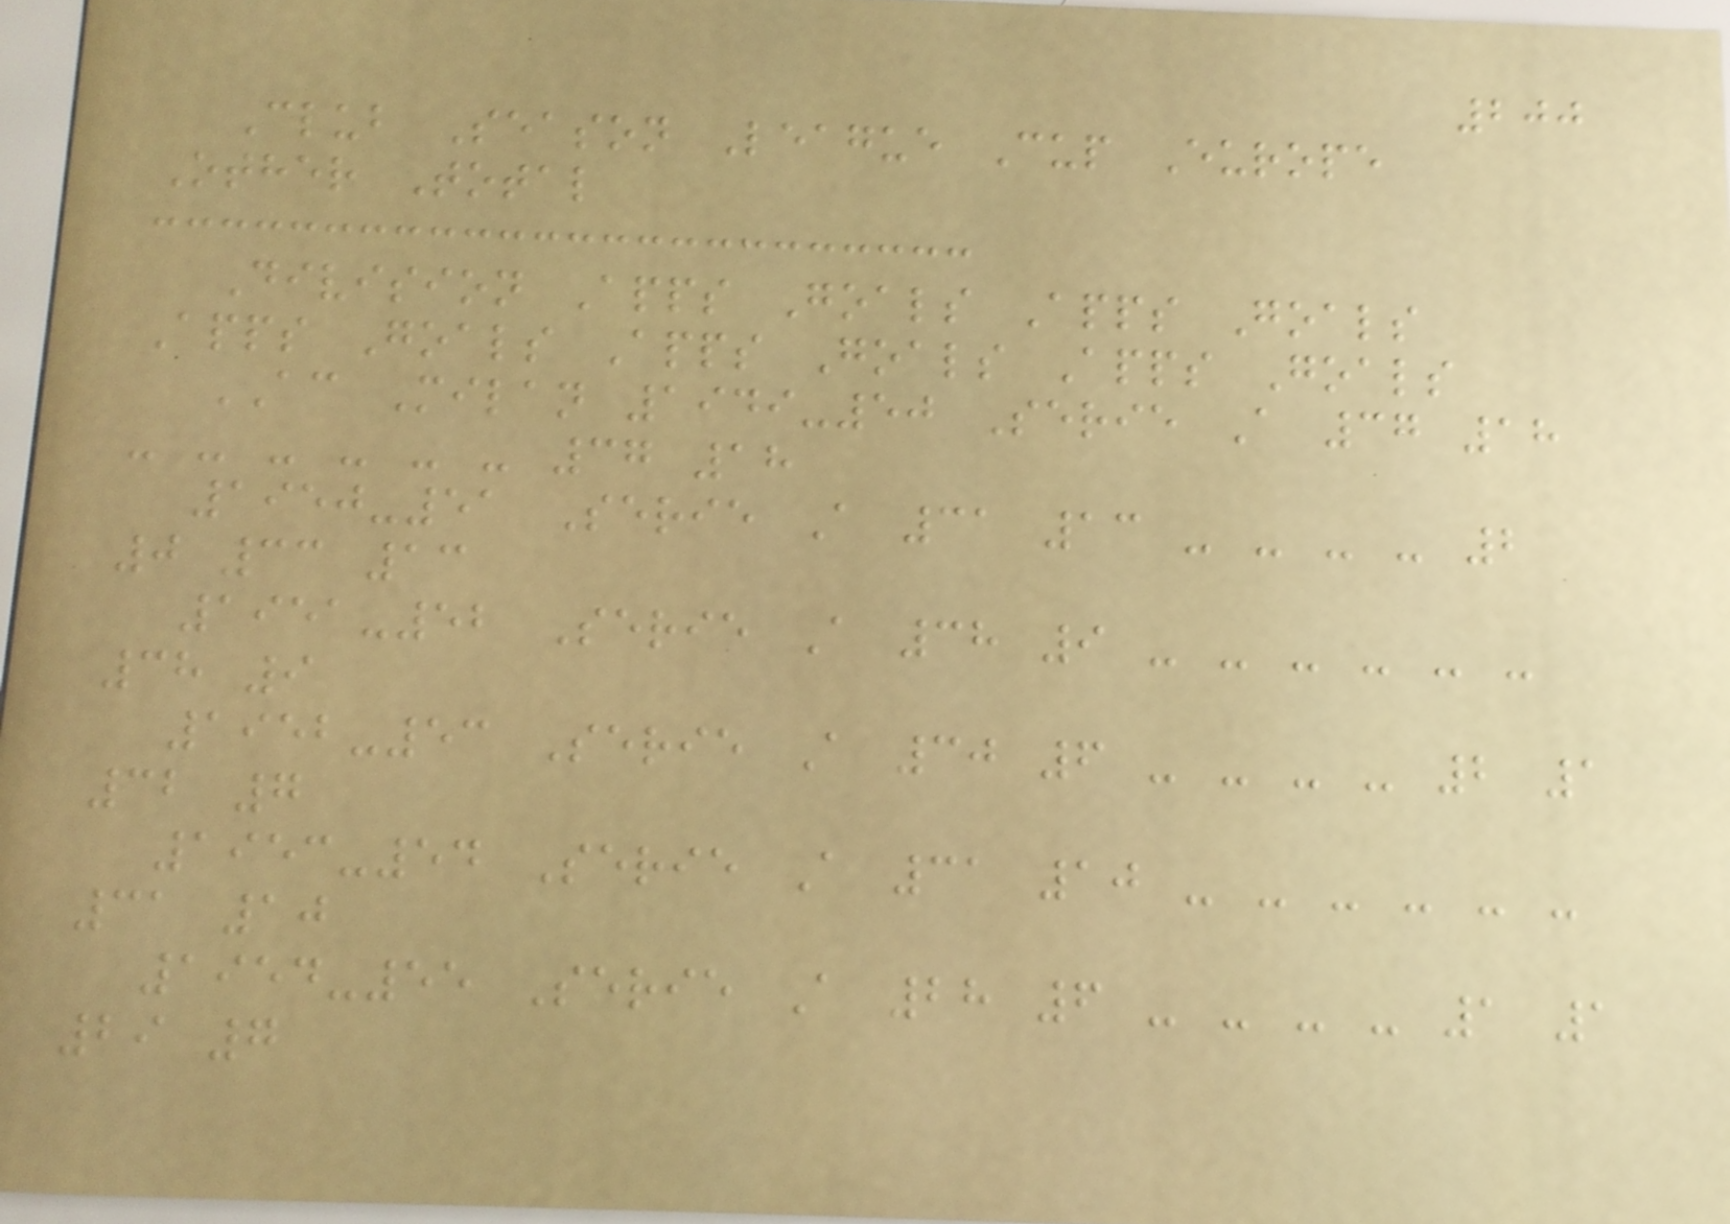200
Club Season League Cup Europe
Other Total
Division Apps Goals Apps Goals
Apps Goals Apps Goals Apps Goals
AC Milan 1949-50 Serie A 37 18
- - - - - - 37 18
1950-51 Serie A 31 13 - - - - 2
0 33 13
1951-52 Serie A 38 9 - - - - - -
38 9
1952-53 Serie A 30 6 - - - - 2 1
32 7
1953-54 Serie A 31 10 - - - - - -
31 10
1954-55 Serie A 28 6 - - - - 1 1
29 7
